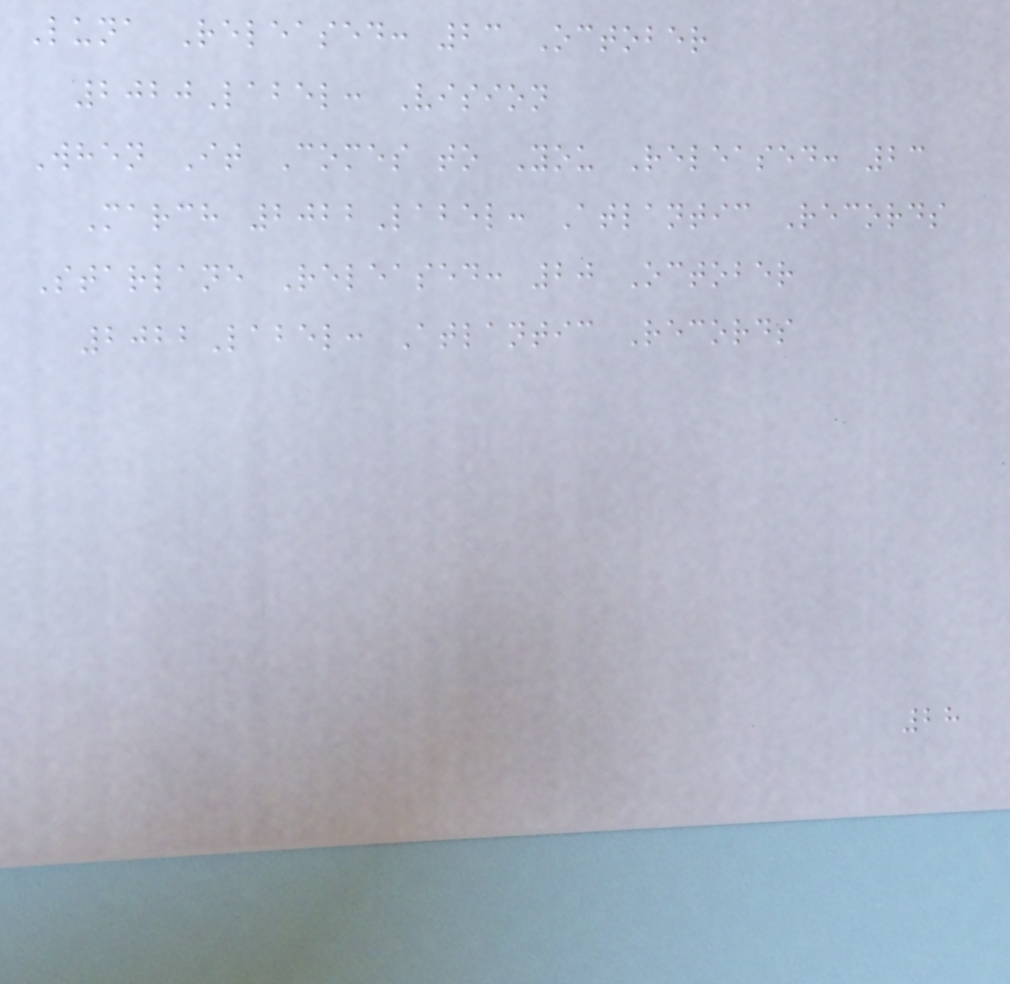Luna Released: 23 October
2020Label: Vision
When It Comes to You Released: 23
March 2022Label: Atlantic Records
Starlane Released: 20 October
2022Label: Atlantic Records
28
